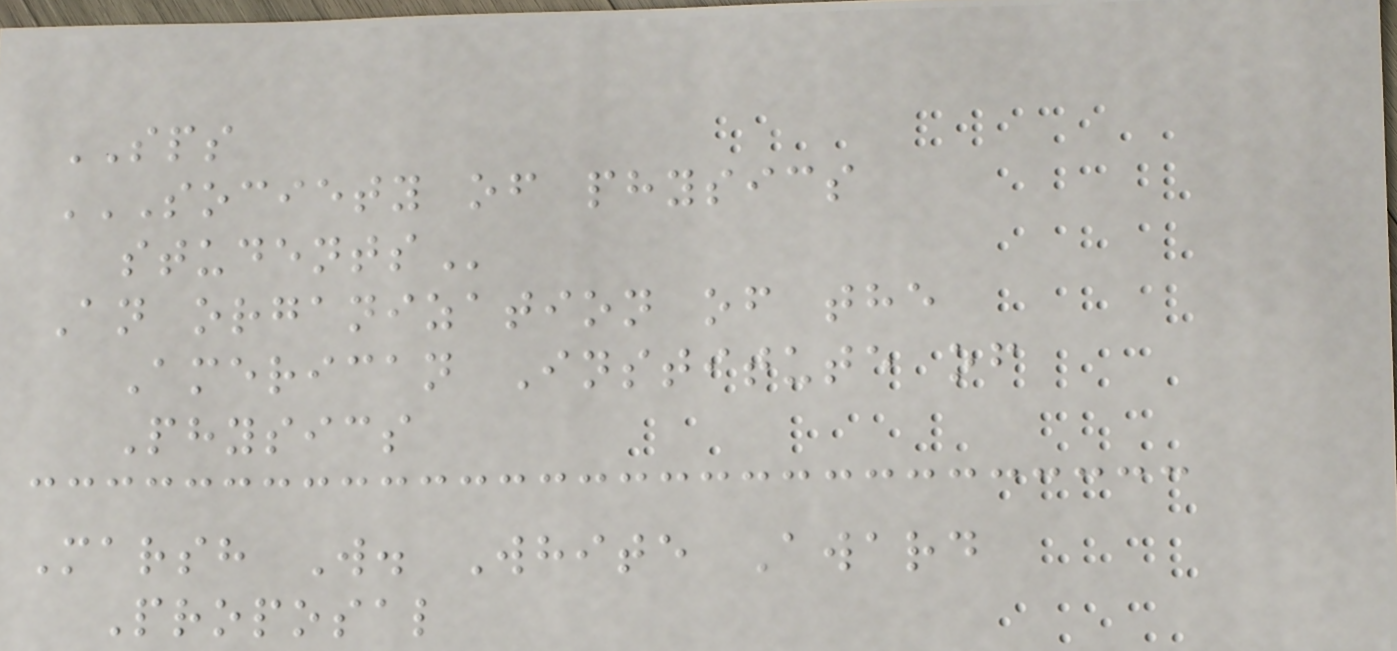SPS
SOCIETY OF PHYSICS
STUDENTS
An organization of the
American Institute of
Physics
Marsh W. White Award
Proposal
